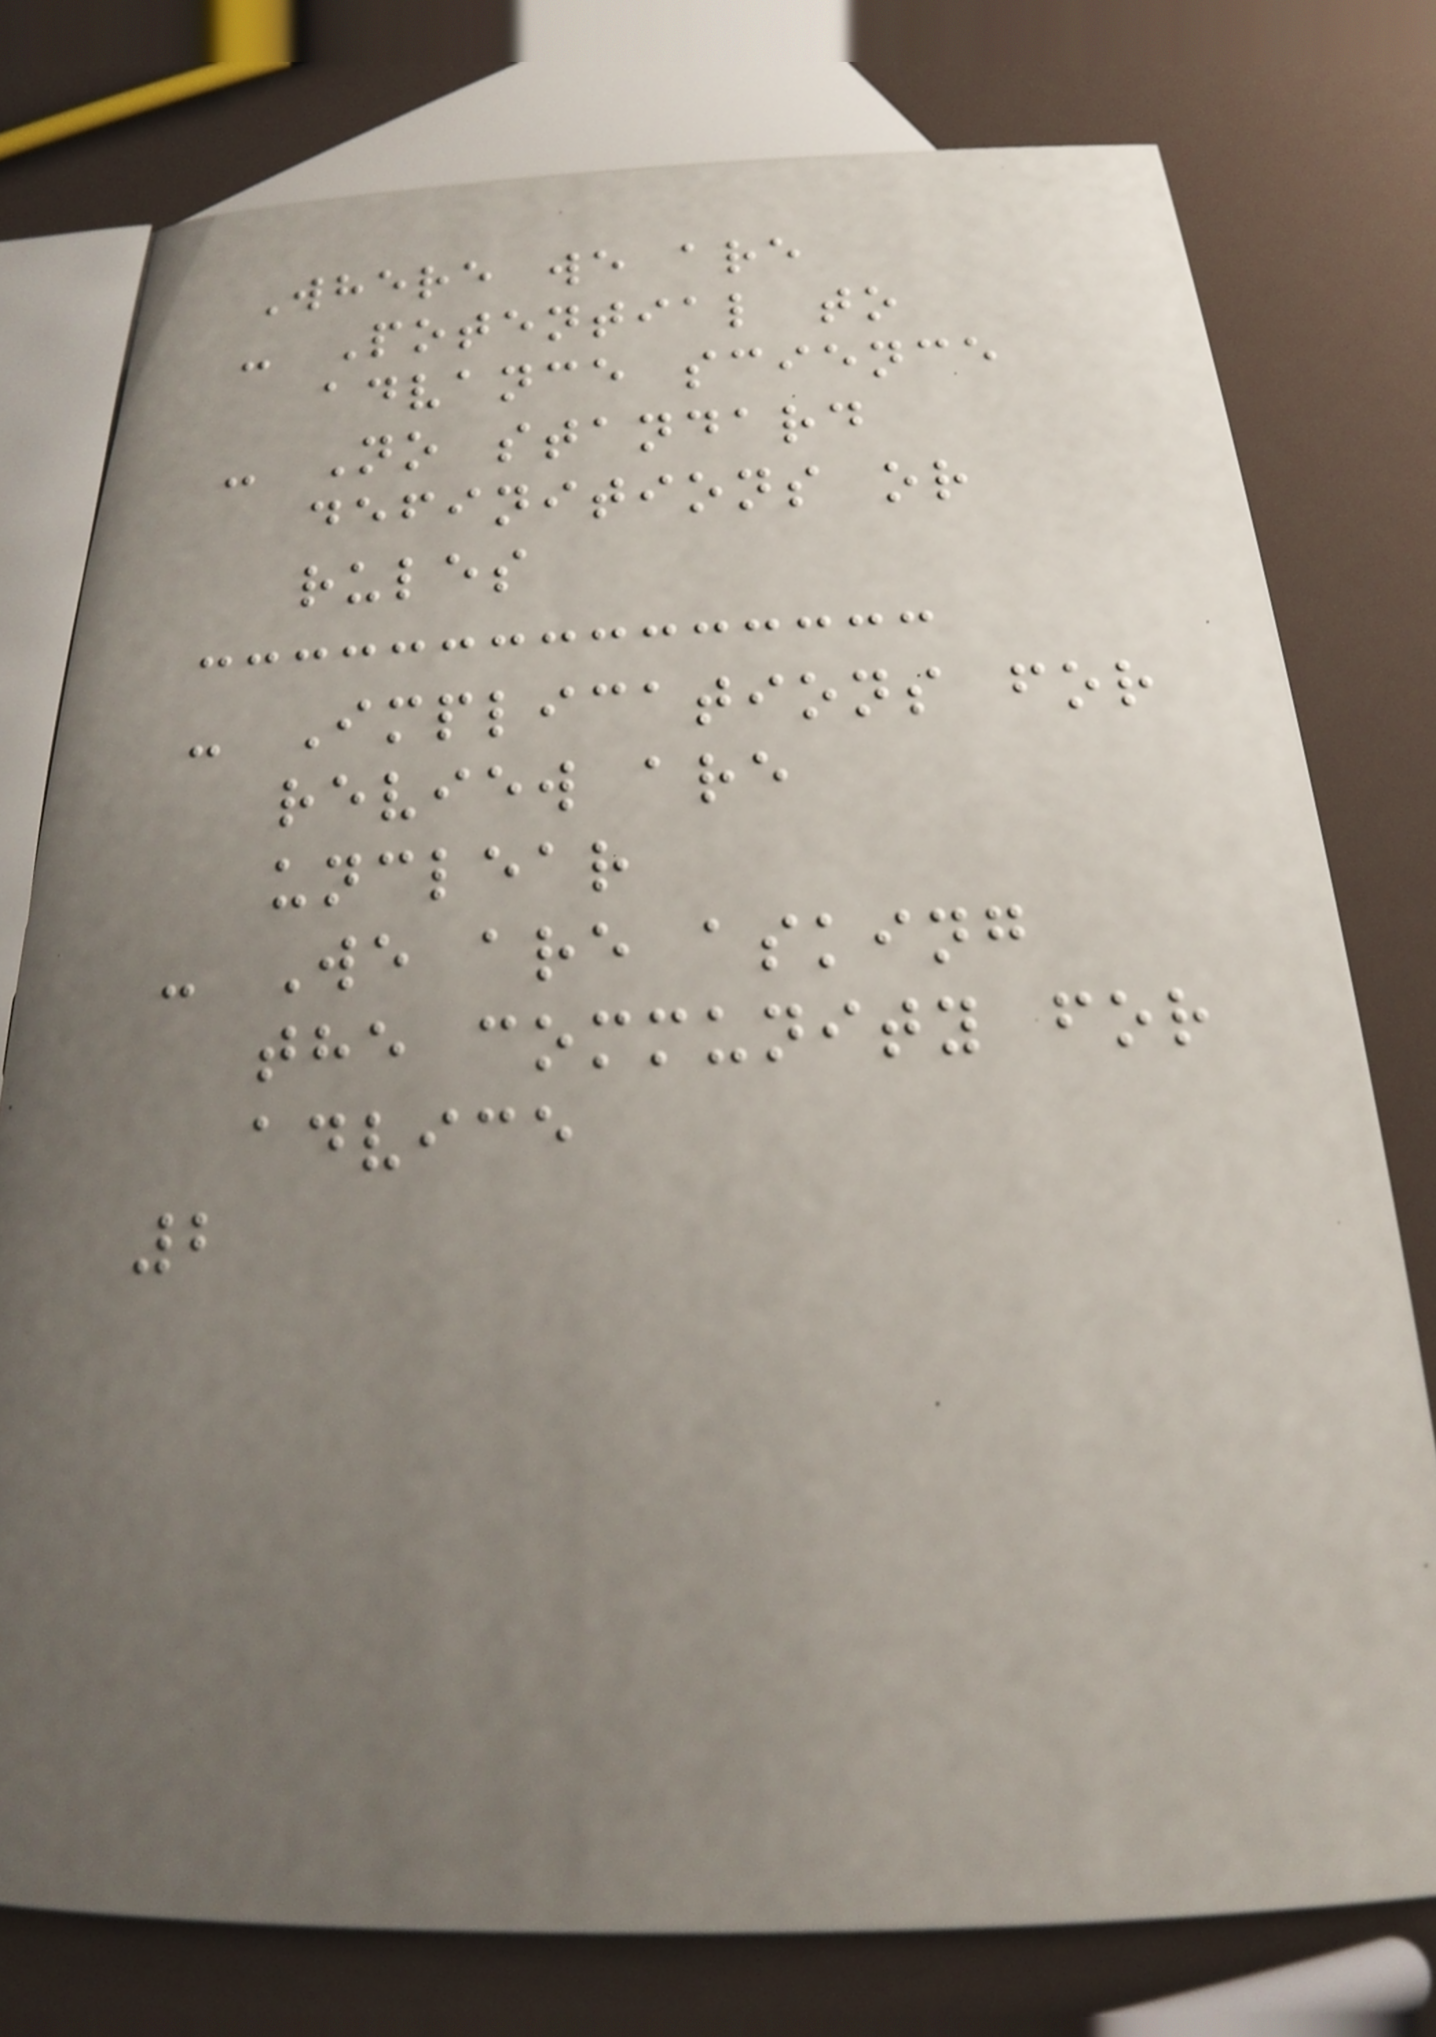Where we are
- Potential to
advance science
- No standard
definitions or
rules
- Implications for
review are
unclear
- We are asking
the community for
advice
2
